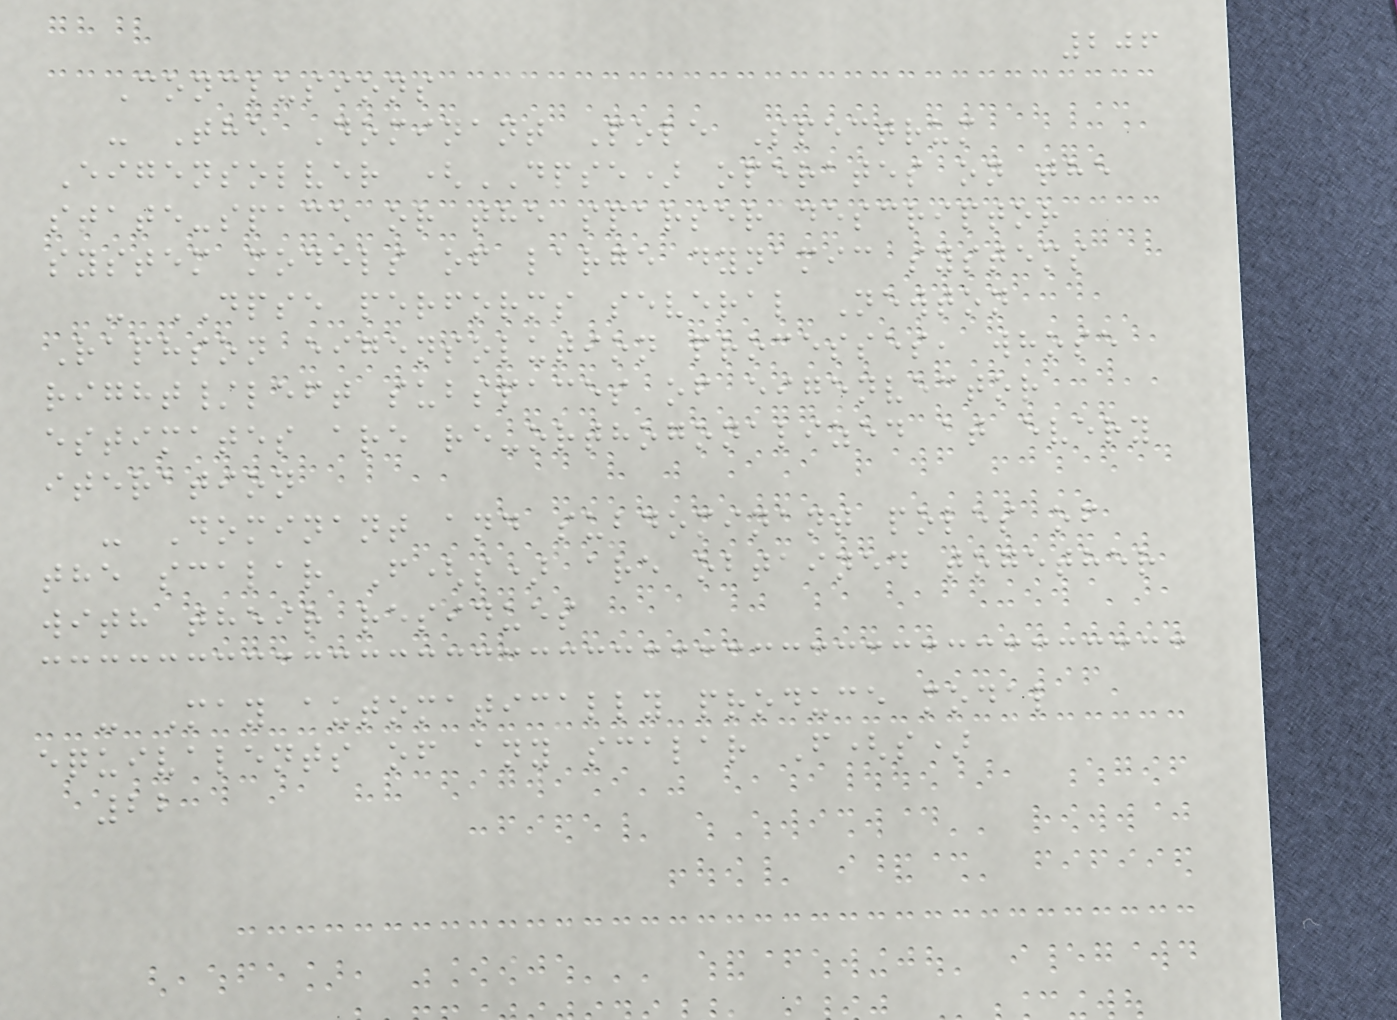206
Conclusions
- The Dominant Pole Spectrum
Eigensolver (DPSE) operates on the
state-space or the sparser descriptor
system models of large dynamic systems
- DPSE performs several Newton
Raphson eigensolution processes, whose
right/left subspaces of eigenvector
estimates are re-orthogonalized at every
iteration
- Dominant and subdominant poles of
the scalar F(s) are obtained together
with their residues
- May automatically produce modal
equivalents of any scalar F(s)
22
